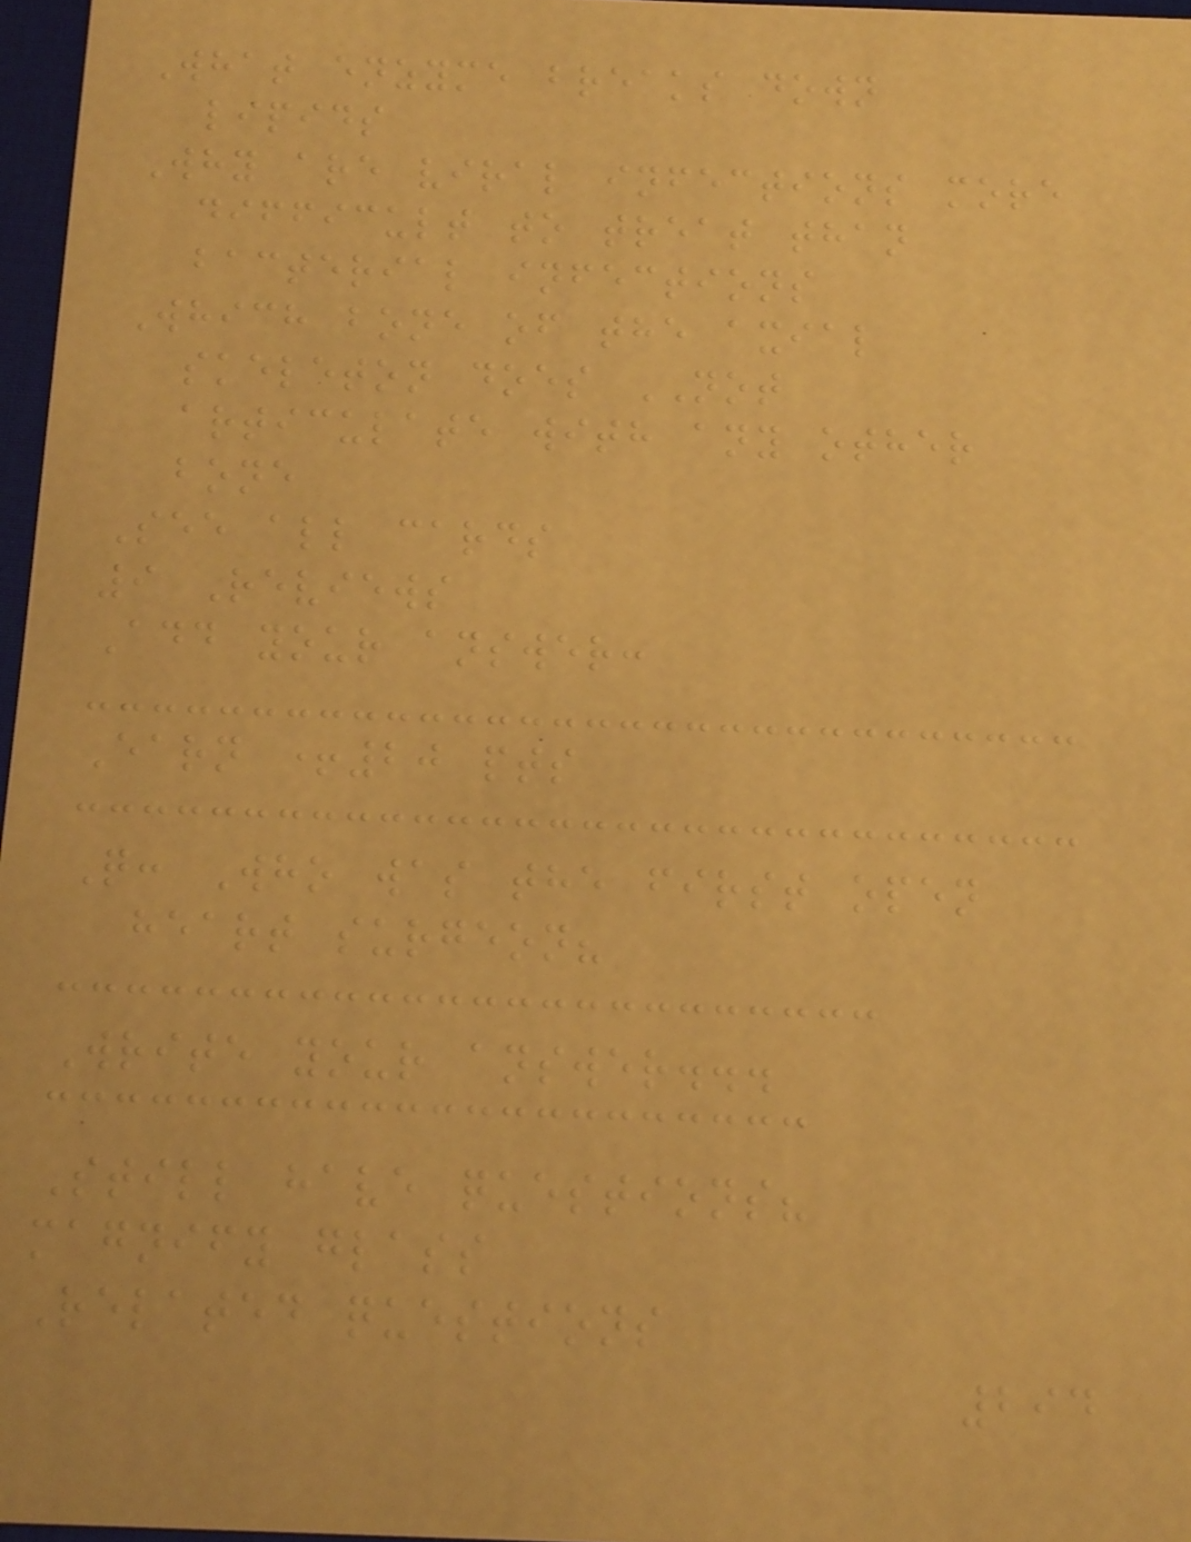What enzyme breaks down
lipids
Why are viral infections more
difficult to treat than
bacterial infections
Which bone of the axial
skeleton does NOT
articulate with any other
bone
See all cards
9 Reviews
Add your answer:
Earn +20 pts
Q: Who was the first open
heart surgeon?
Write your answer...
Still have questions?
magnify glass
Related questions
294
